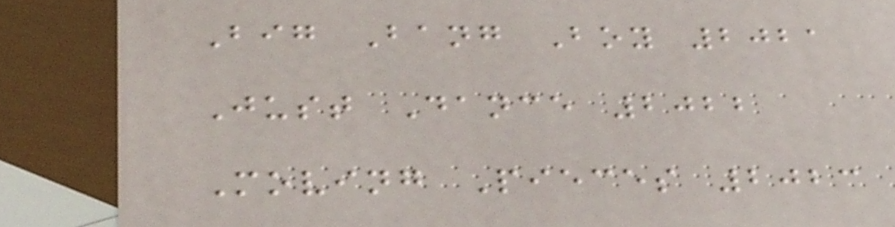Big Bang Boy 2021
Just Dance 2022
Moving Pieces 2023
